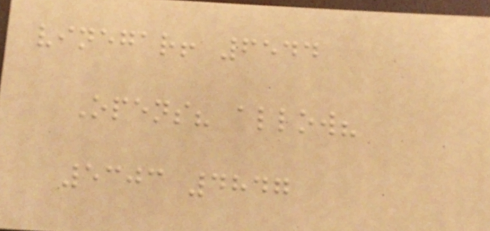vinegar! 6544
Opens? allow?
5303 4847
